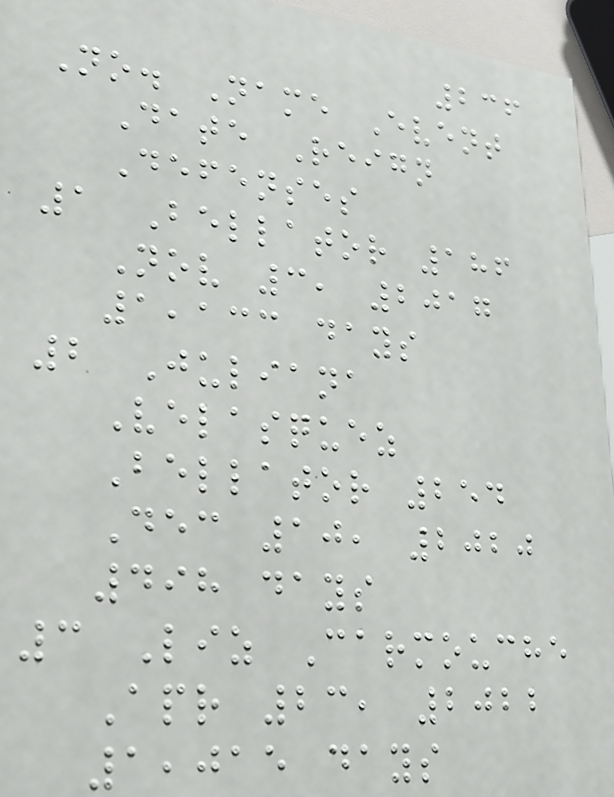236
No. Name Event
Date Reign
Defenses
1 Bellator 186
Nov 3, 2017
1,133 days
2 Juliana
Velasquez
Bellator 254
Dec 10, 2020
498 days
3 Liz Carmouche
Apr 23, 2022
1,015 days
